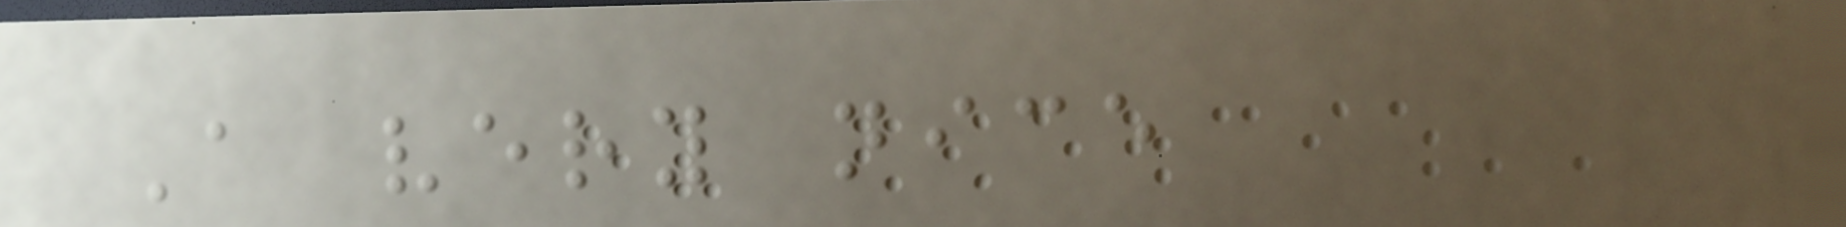A very nice
